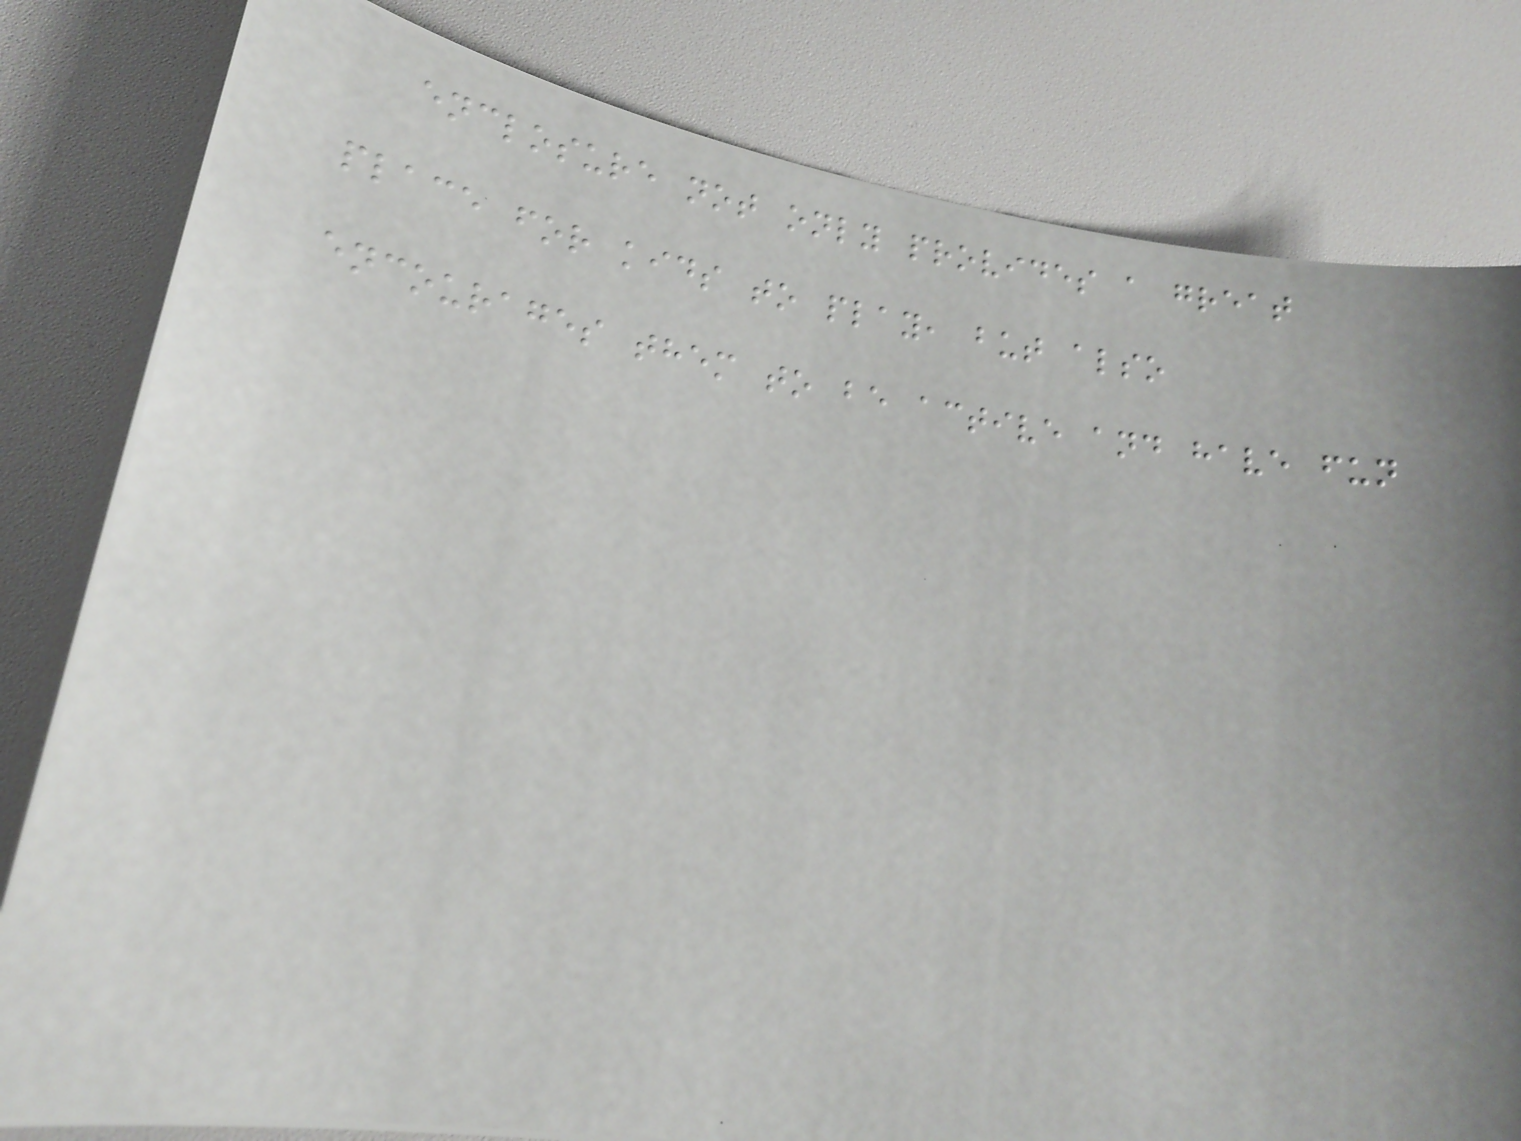enclosure not only provides a great
place for kids to play, but also
encourages them to be active and have fun
